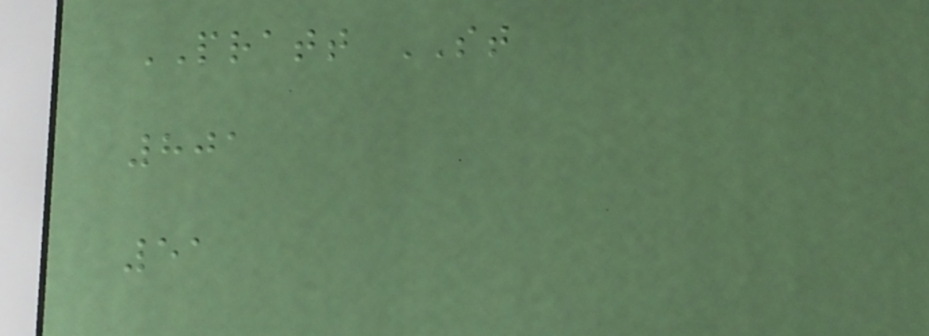PRATT ST
801
51
